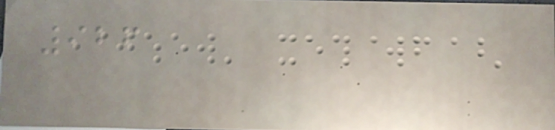926
